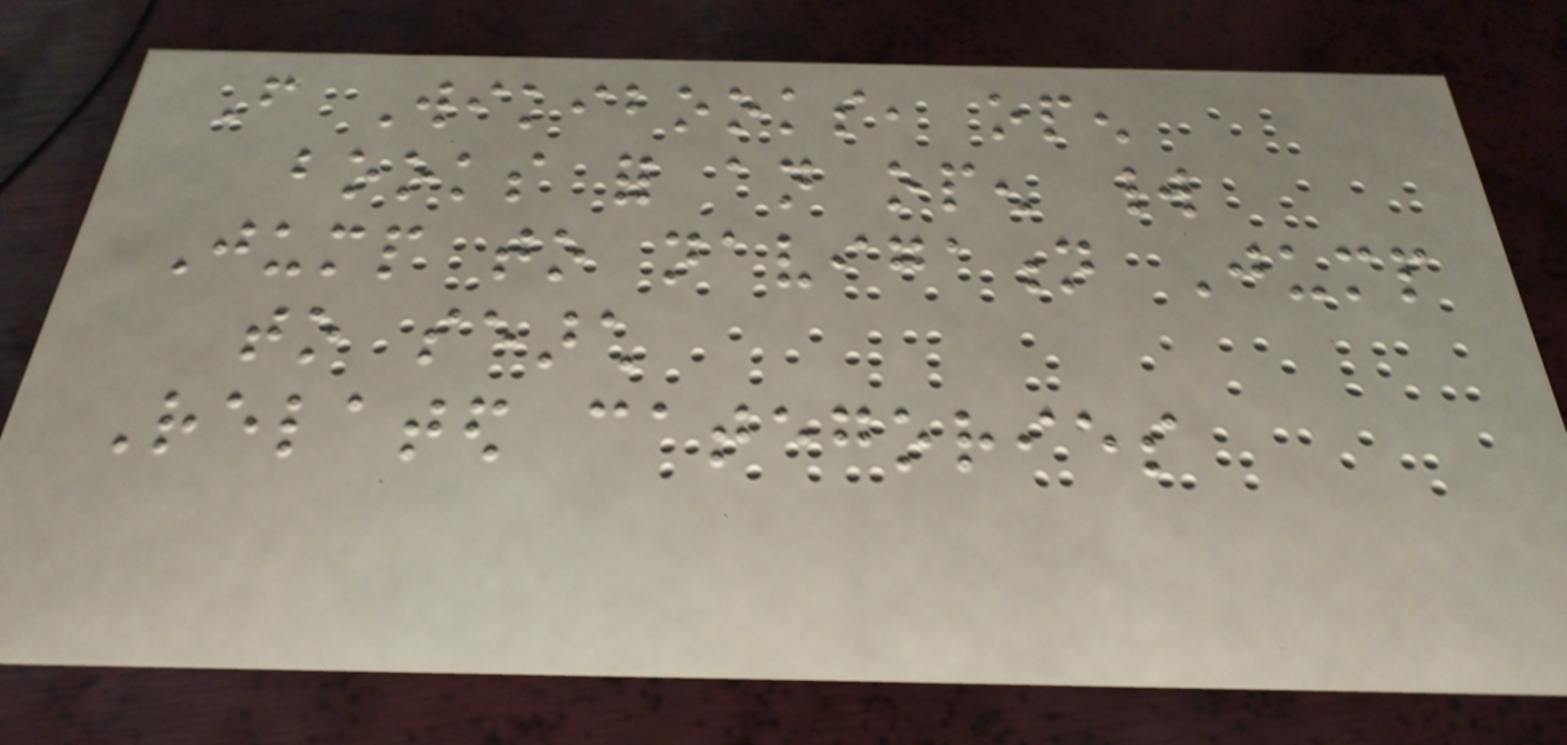From Wikibooks, open
books for an open world
Jump to navigation Jump
to search
Related categories
